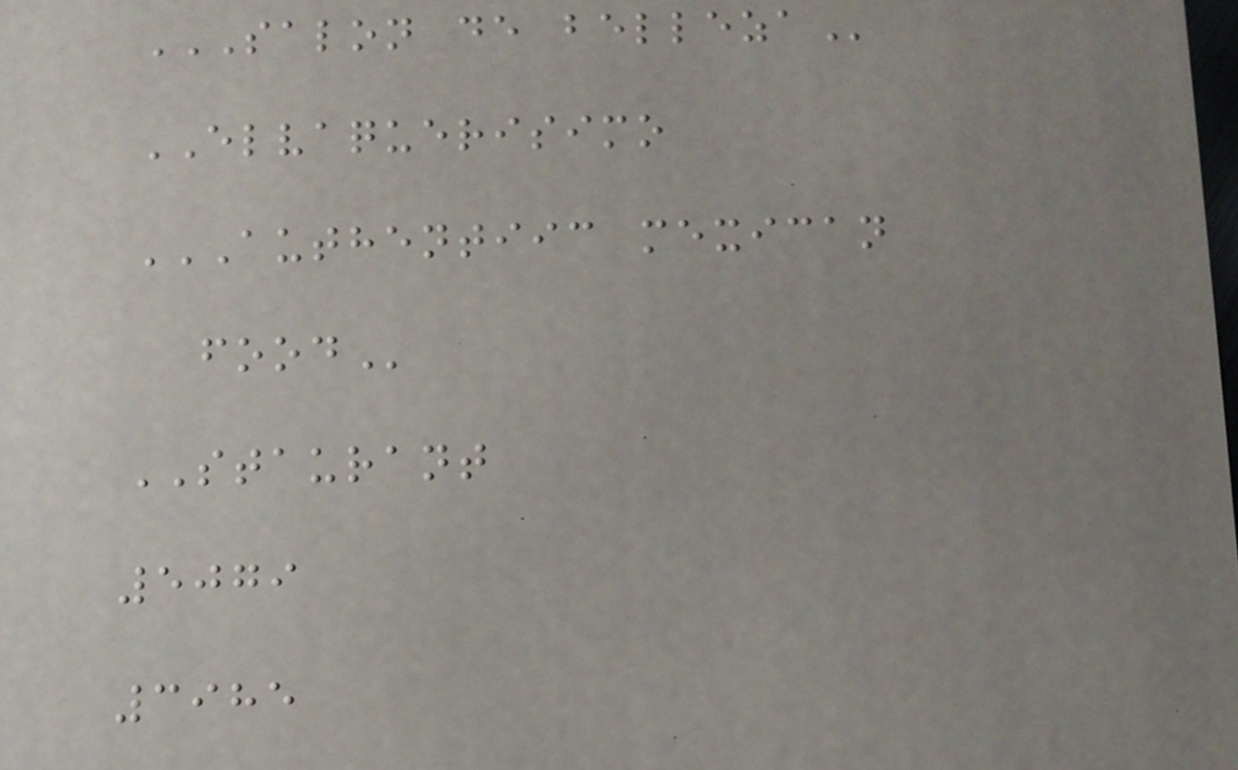SALON DE BELLEZA
ELVAQUERISIMO
AUTHENTIIC MEXICAN
FOOD
STAURANT
5079
3985
